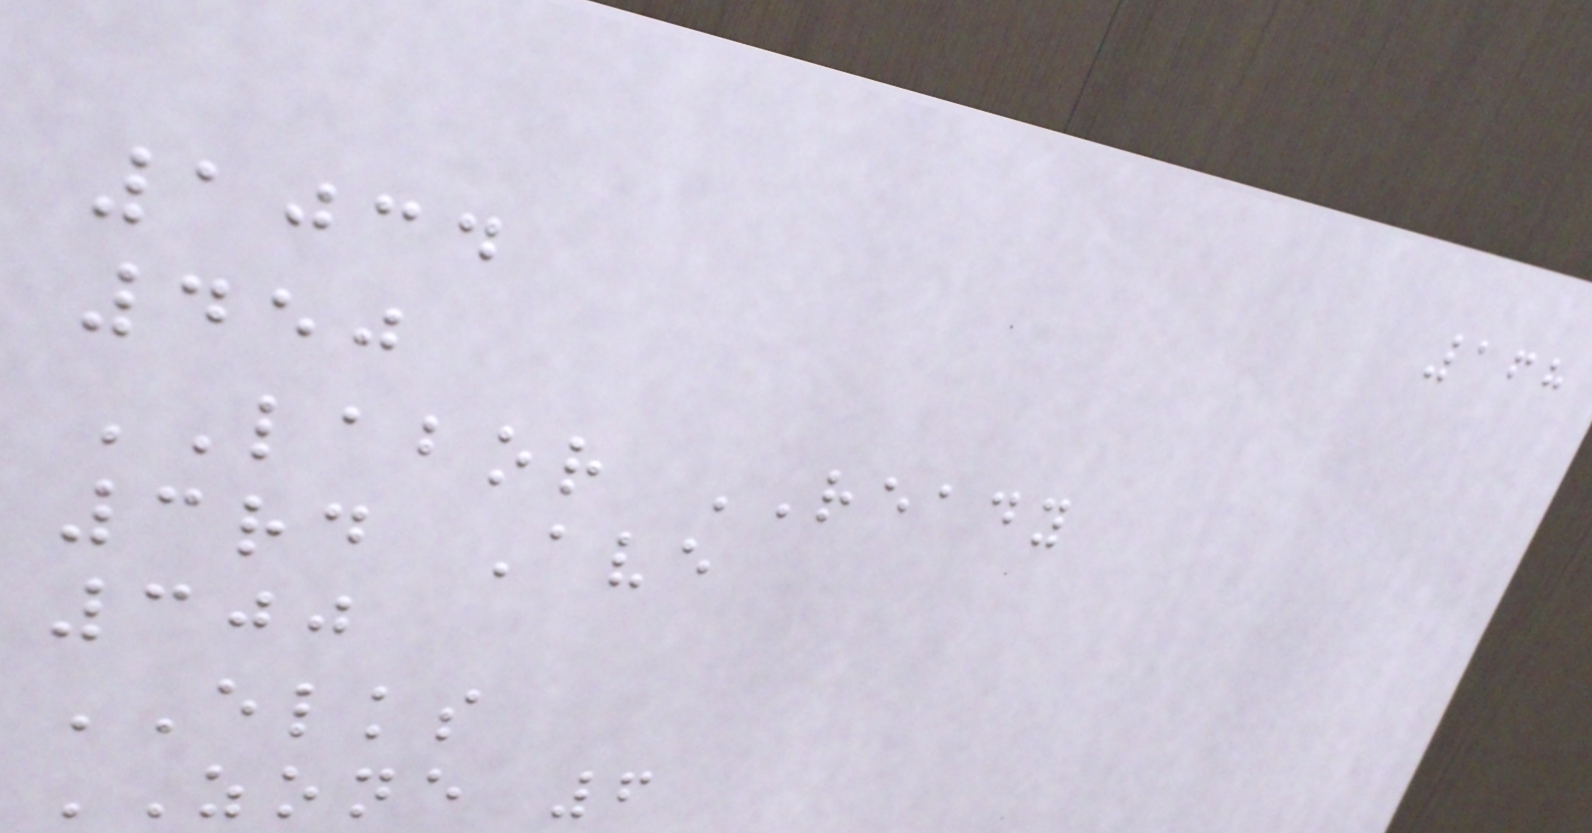168
1034
450
LABOR READY
3rd Ave
300
ELKS
ZONE 6
